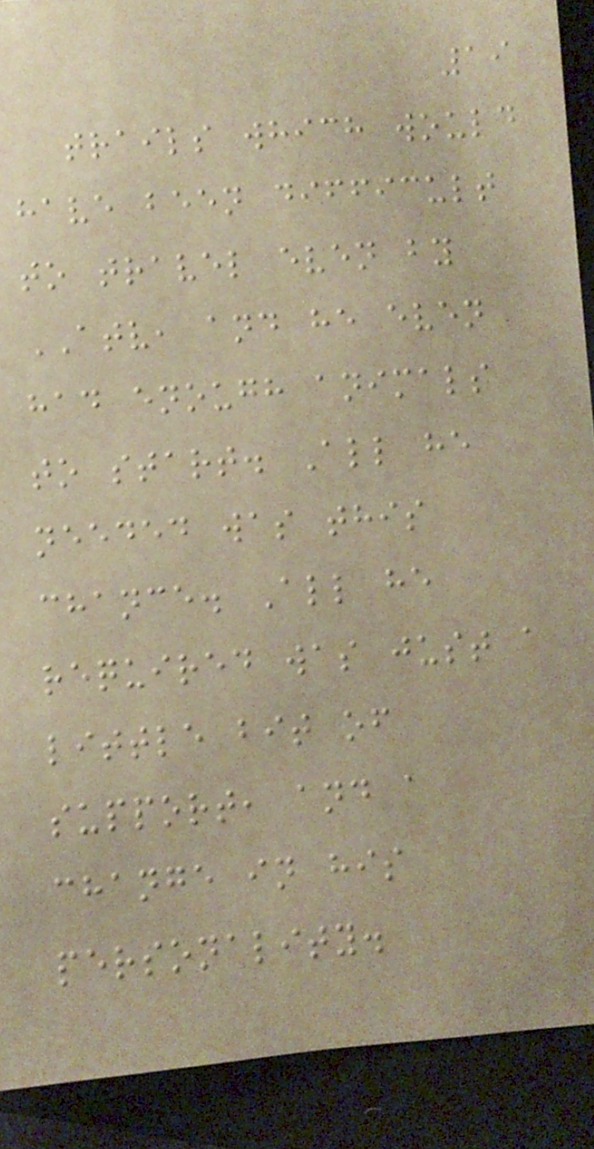19
trails which would
have been difficult
to travel even by
ATV, and he even
had enough animals
to start. All he
needed was this
chance. All he
required was just a
little bit of
support, and a
change in his
personality.
